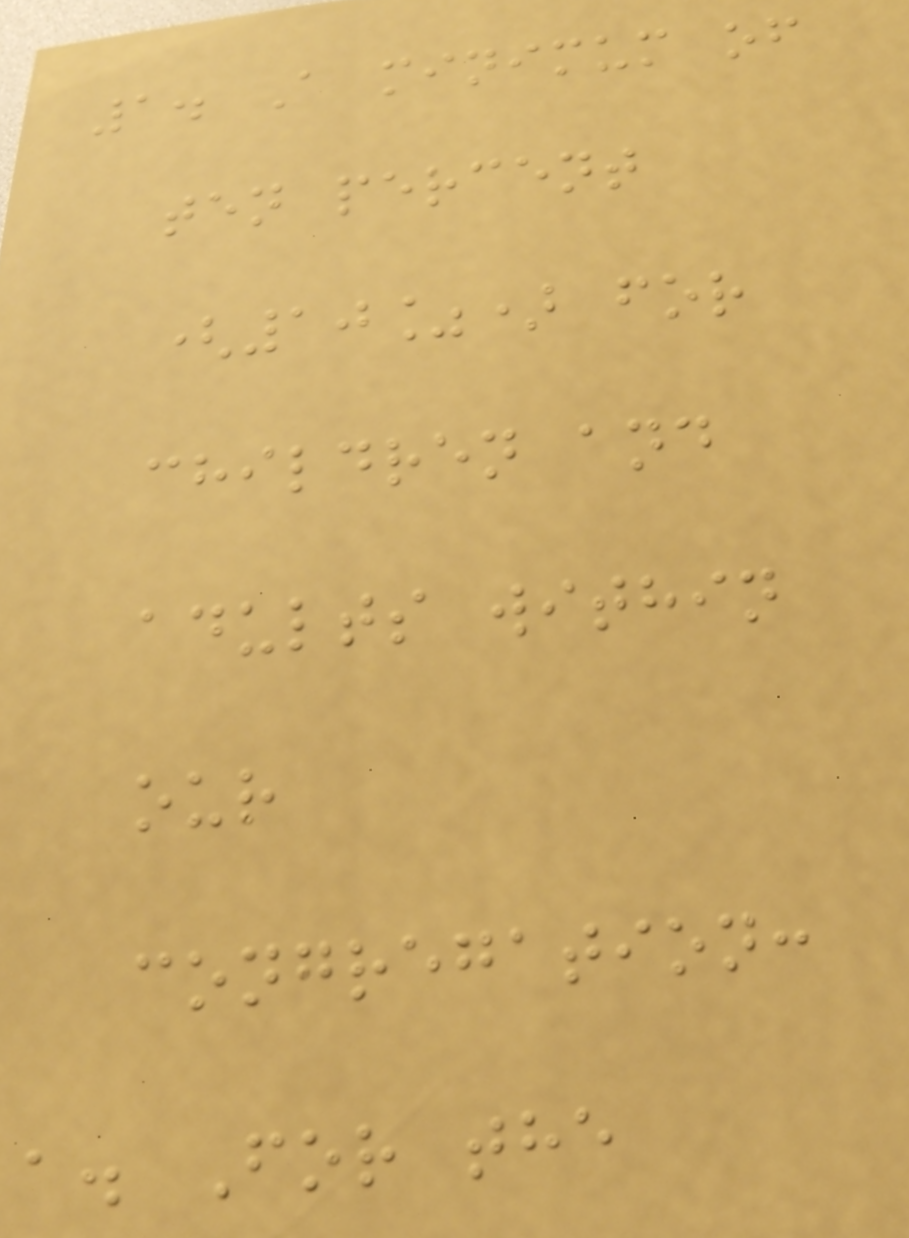1. A minimum of
ten percent
(10%) for
children and
adults within
our
congregation:
a. For the
